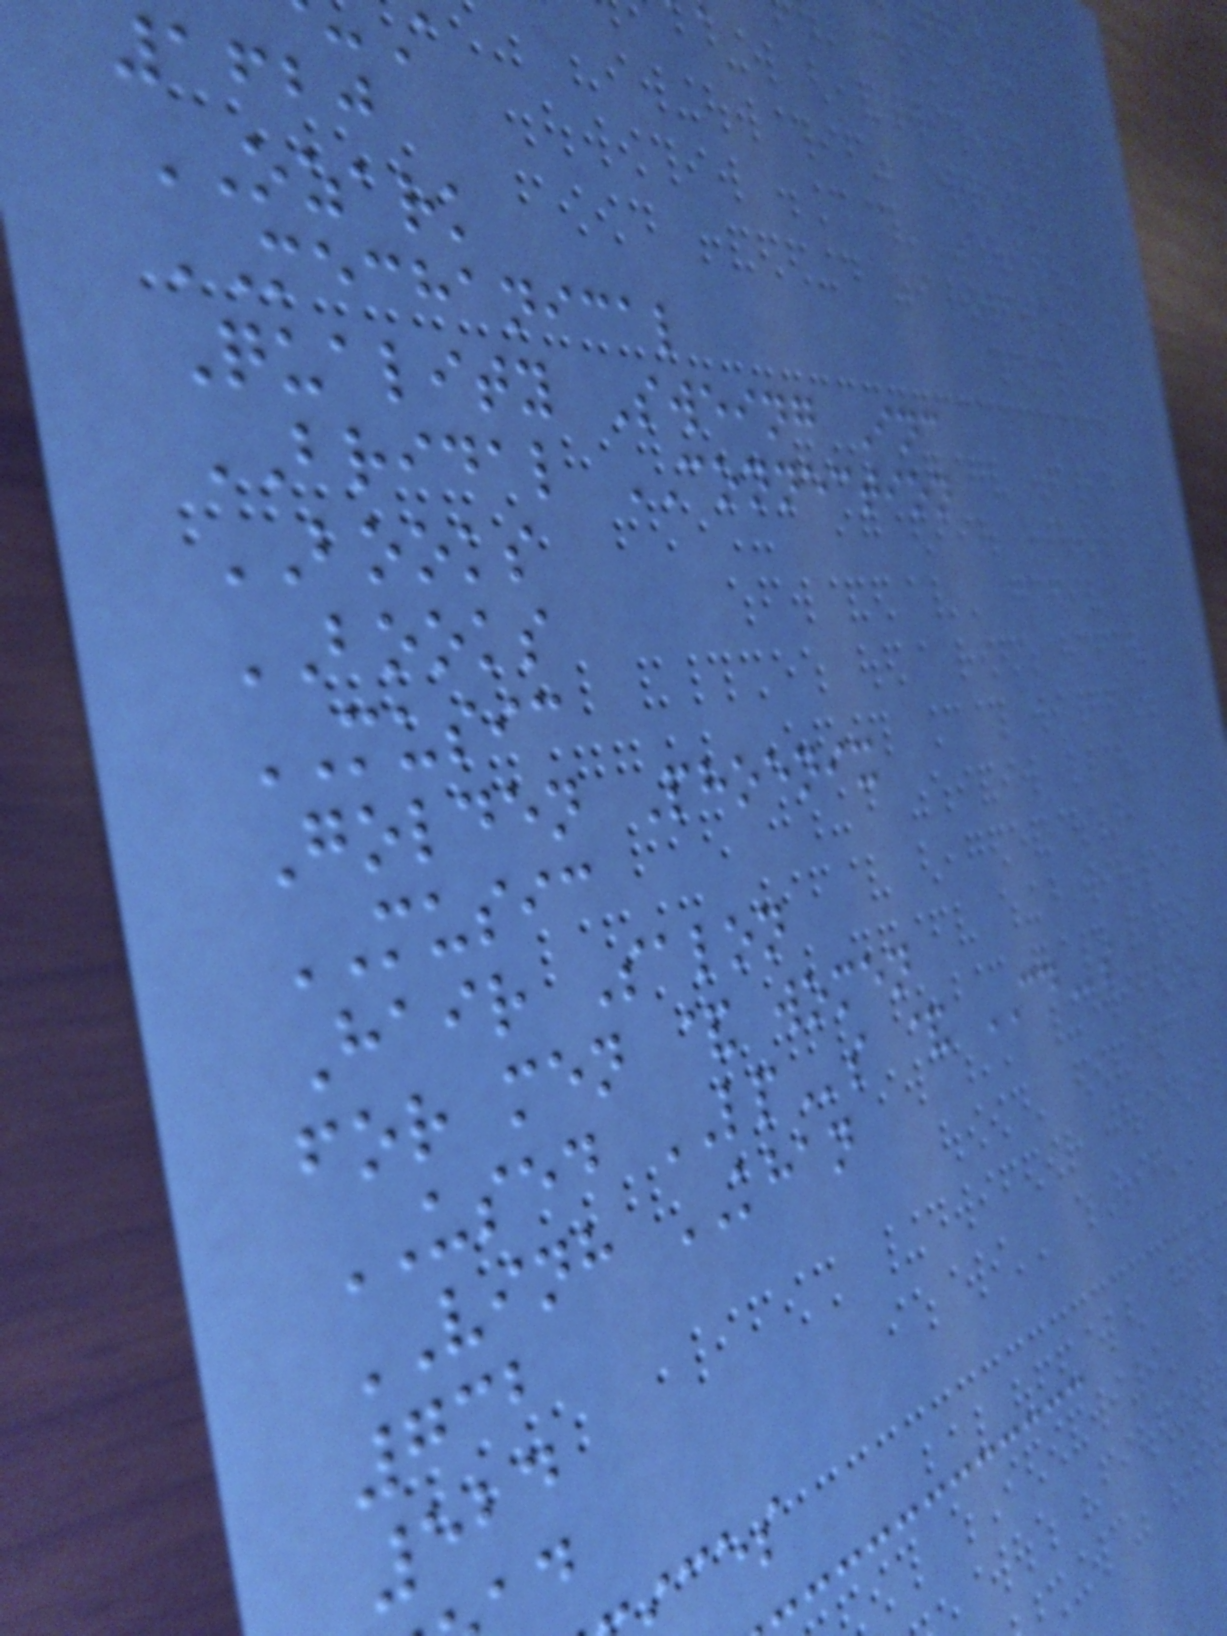1620
OZARK
MECHANICAL
Quality Sweing Inc
BRIDAL CONNECTION
BOOKS
BOOKS
MUSIC
Golden Phoenix
MUSIC
Hair Salon
for men & women
USED LPs & CDs
VINH KHAN
732
524
